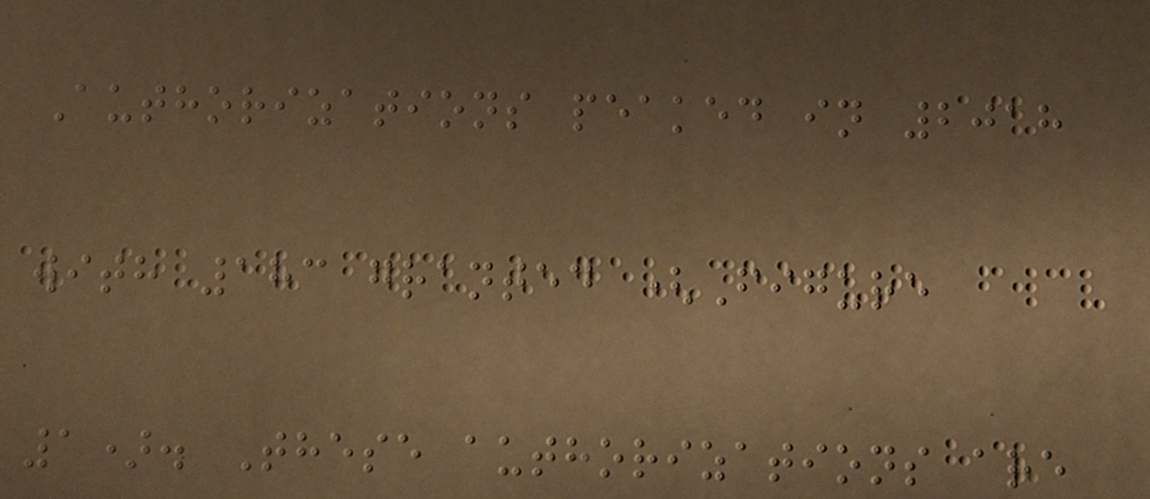Authorizations peaked in 2018
with 183 granted (Figure
1). These authorizations are
